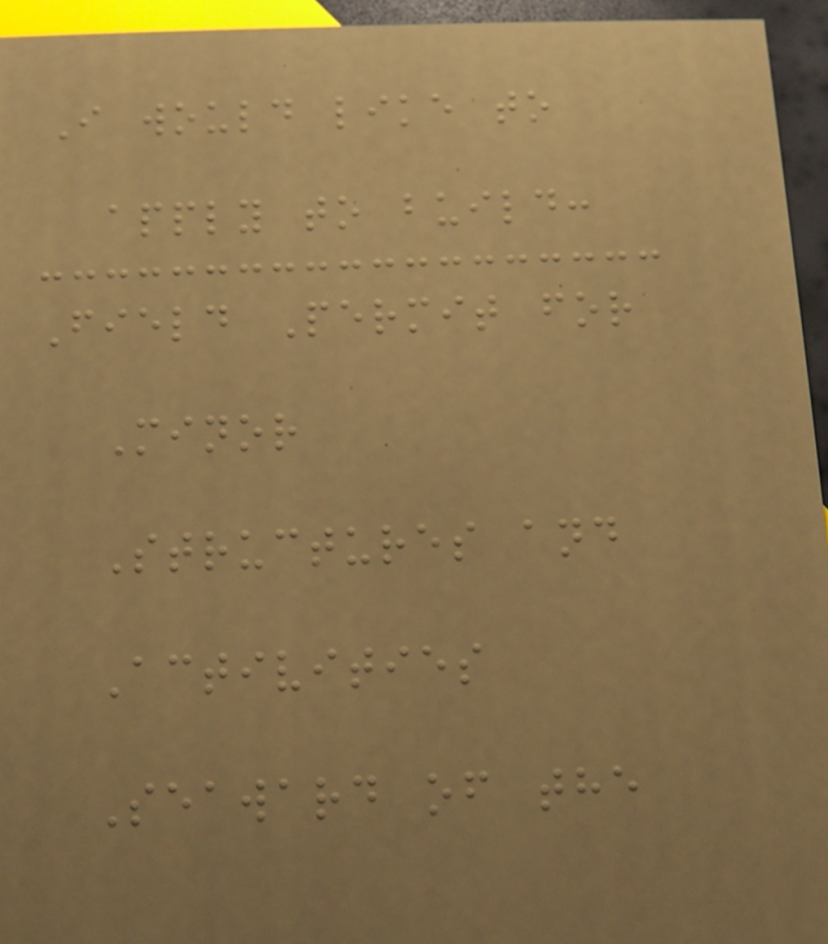I would like to
apply to build:
Field Permit for
Minor
Structures and
Activities
Seaward of the
